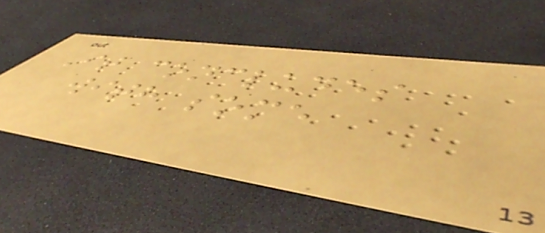It concludes
with some
